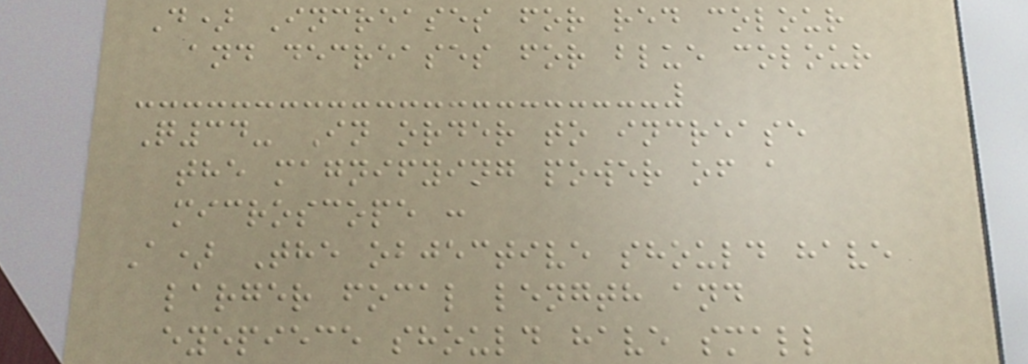D) Increases for red colour
and decreases for blue colour
Q34- In order to increase
the magnifying power of a
microscope :
A) The objective should have
larger focal length and
eyepiece should have small
